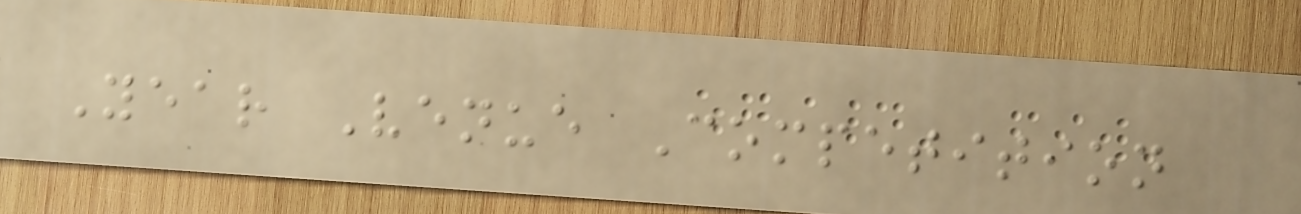Year Venue Competition
